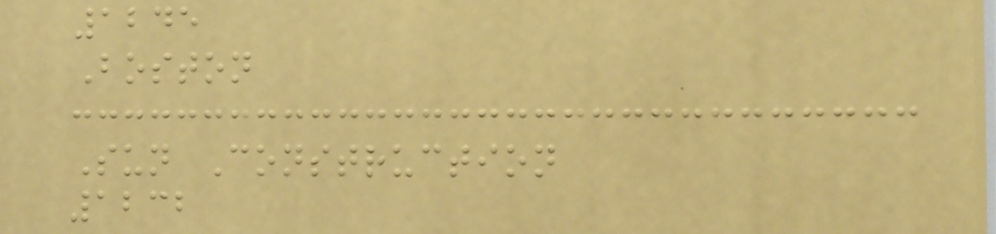1245
Boston
Sun Construction
1232
